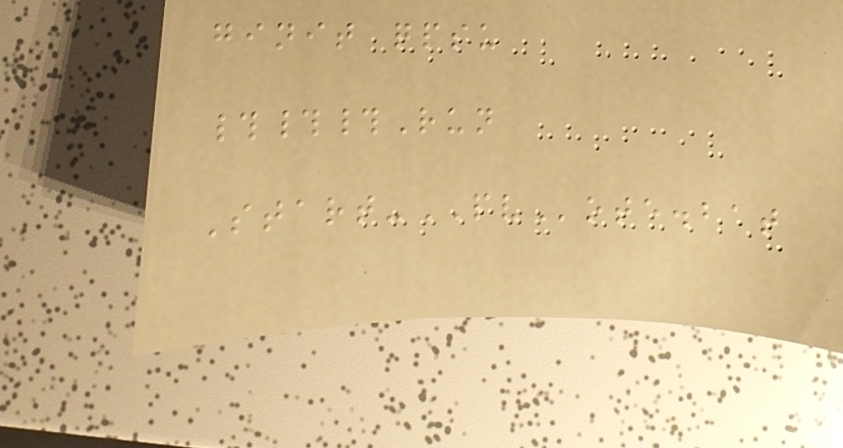ginit qpsu
###Run
Start-PVote.bat
